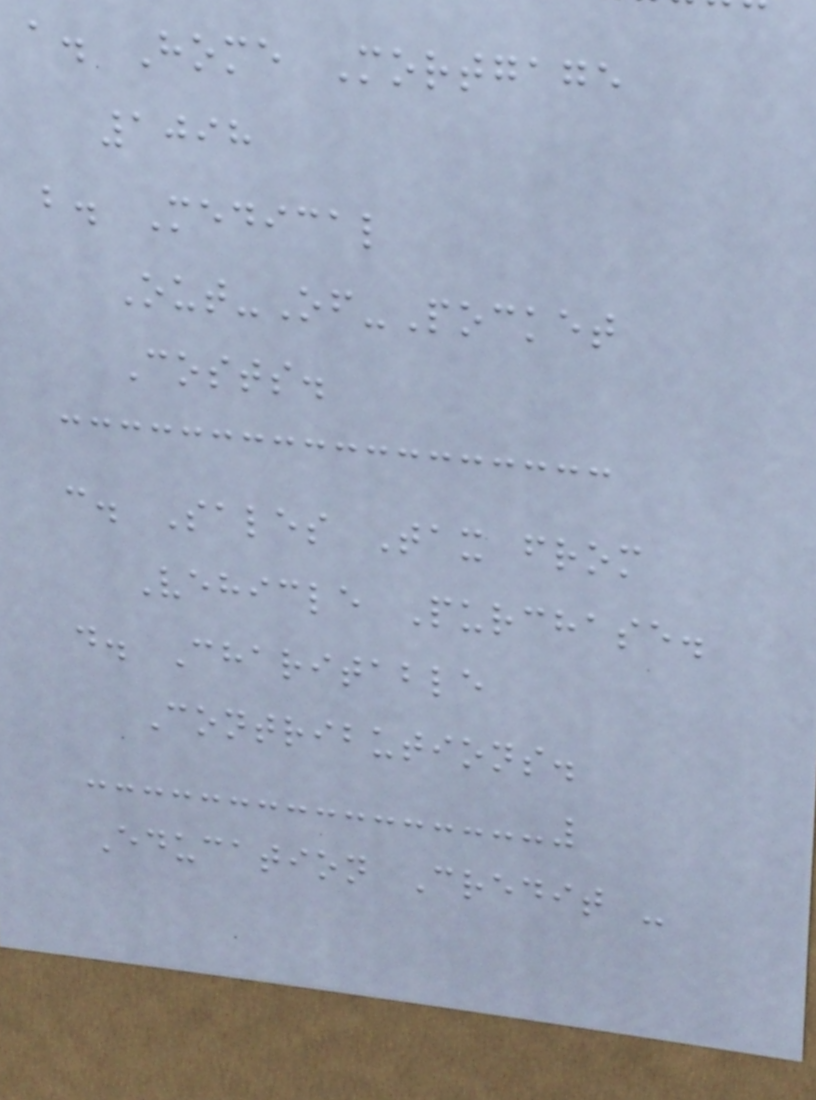a. Home Mortgage
1098
b. Medical
Out-Of-Pocket
Costs.
c. Sales Tax from
Vehicle Purchase.
d. Charitable
Contributions.
Education Credit -
